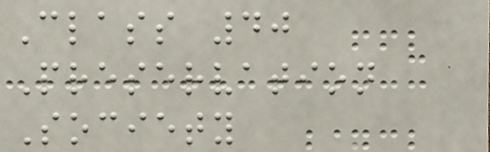Class 40
Preservation
Society
